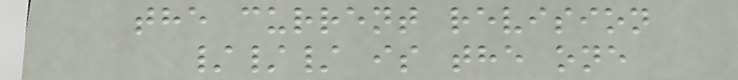the current revision
/// is the one
